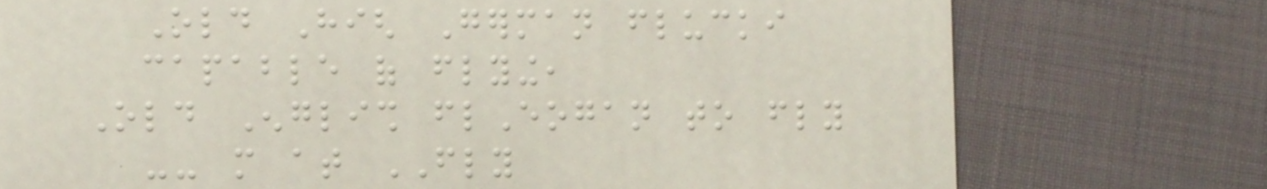Old High German flucki
capable of flying,
Old English flEogan to fly
-- more at FLY
